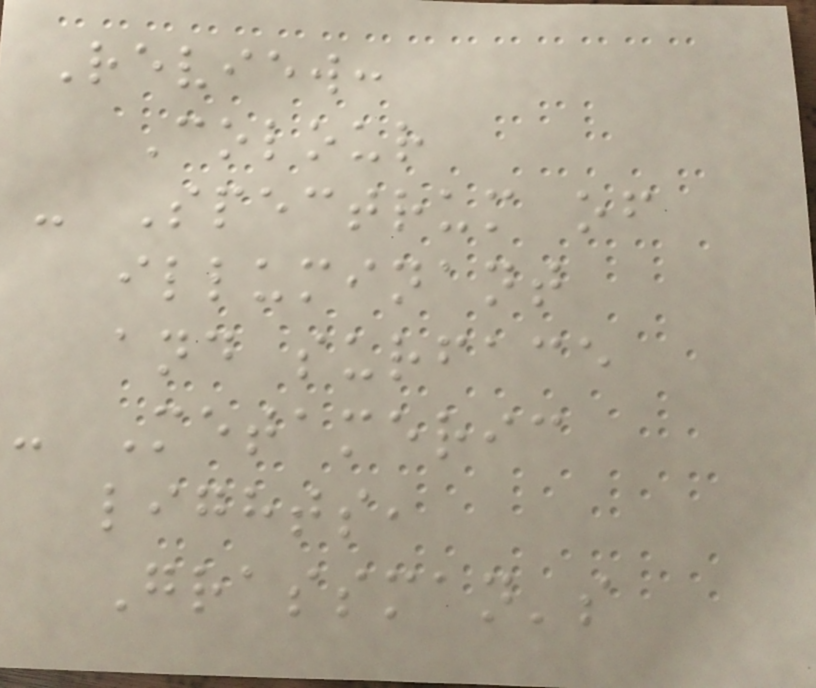Review:
Colour
- Spectrum of
illuminant
and surface
- Metameric
lights,
Grassman's
